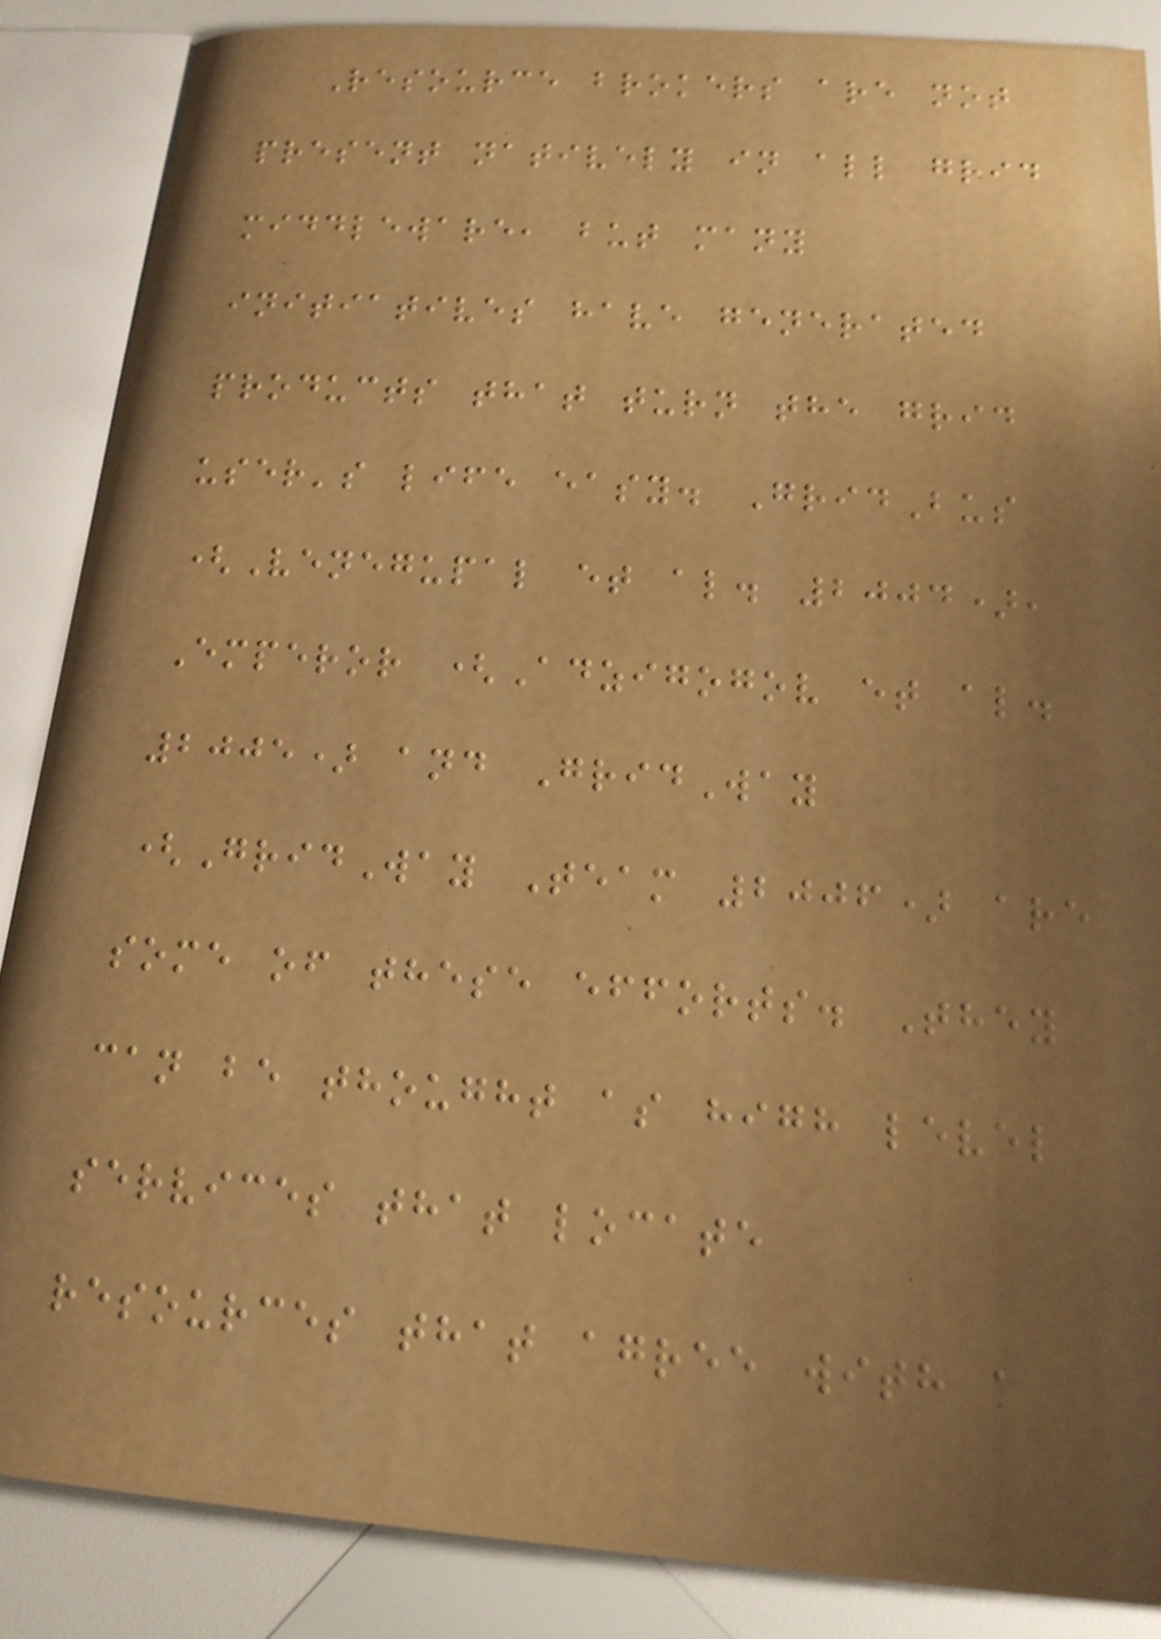Resource brokers are not
present natively in all grid
middleware, but many
initiatives have generated
products that turn the grid
user's life easy. GridBus
(Venegupal et al. 2004),
Emperor (Adzigogov et al.
2005) and GridWay
(GridWay Team 2006) are
some of these efforts. They
can be thought as high level
services that locate
resources that agree with a
